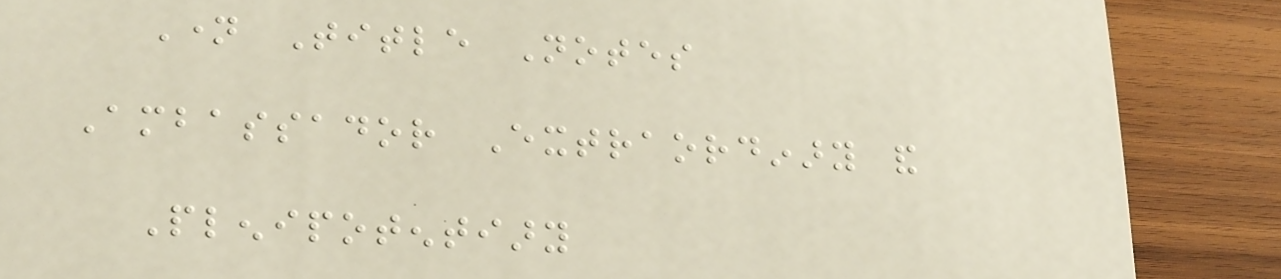Name Title Notes
Ambassador Extraordinary and
Plenipotentiary
